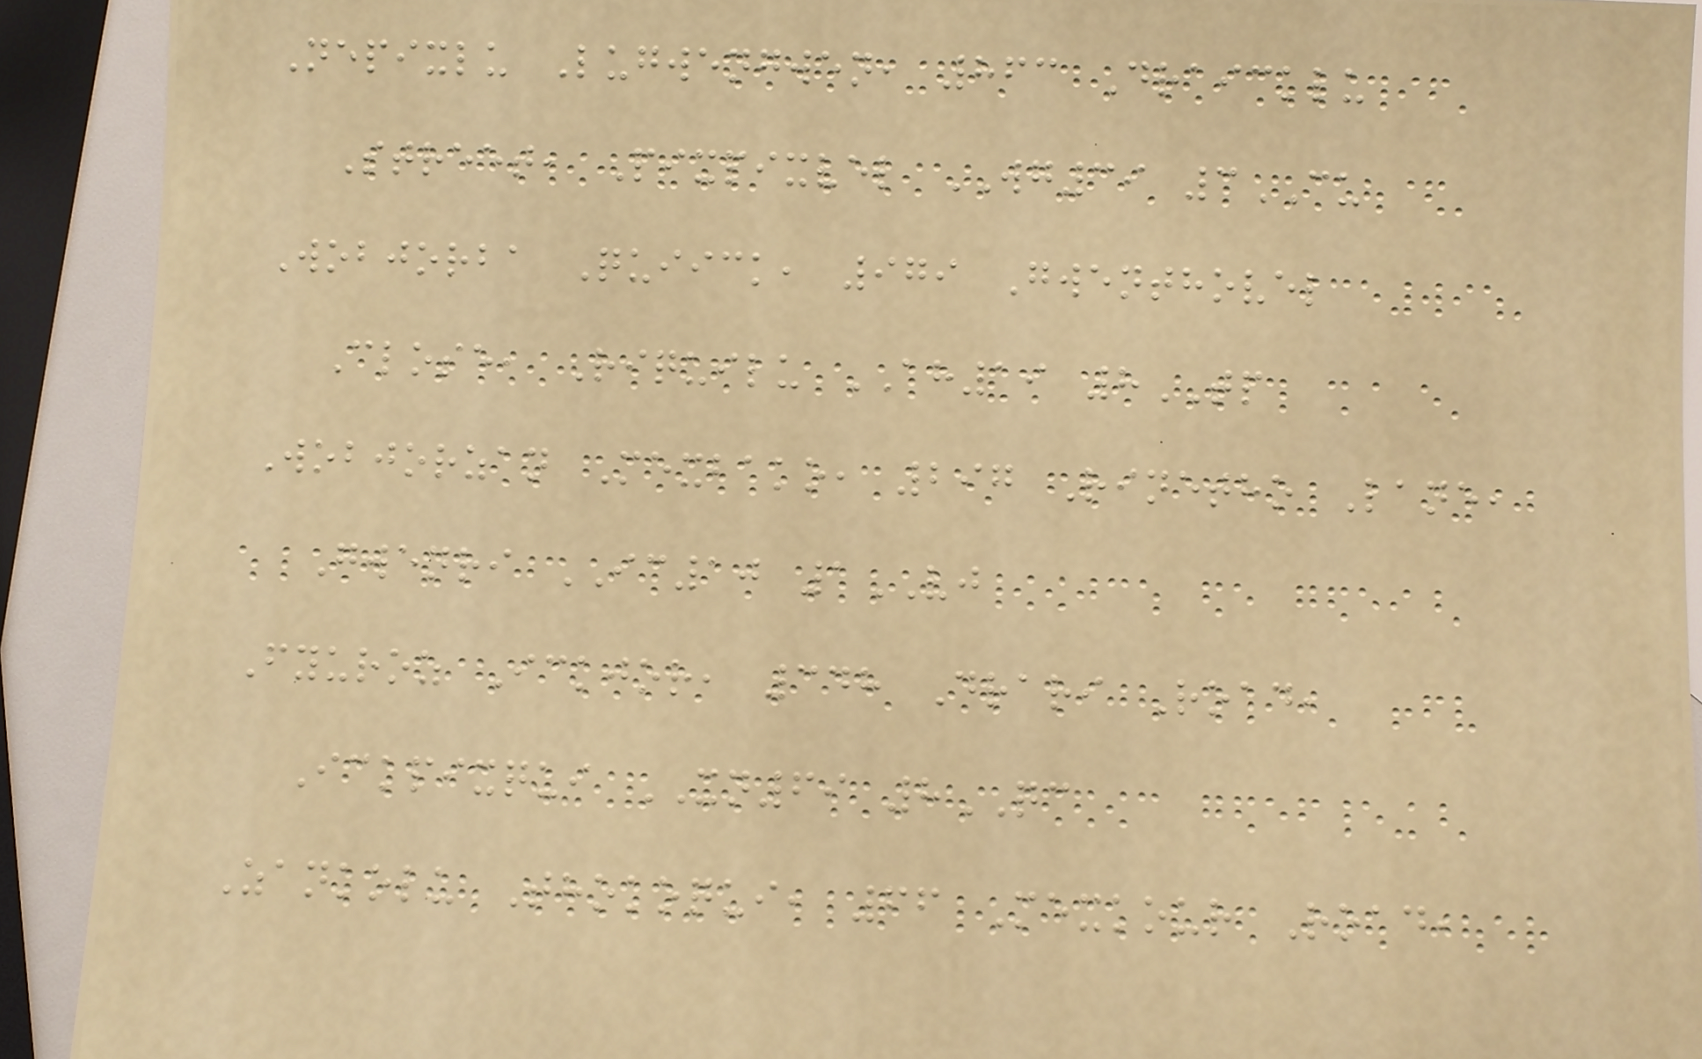Nepixlu Lugwengwen, 863 Draicklu
Street, Pixpixvel WG39 3CU
Wobjorba Quiick, 979 Gwenthovel
Close, Riquilu AH19 8TP
Wobjorzan Mexbako, 297 Rinetho Lane,
Gwenri IC10 1VJ
Fyuroz Ickjor, 348 Drari Road,
Ickpixqui XN69 8QC
Zankolu Thokoqui, 66 Mexkour Road,
